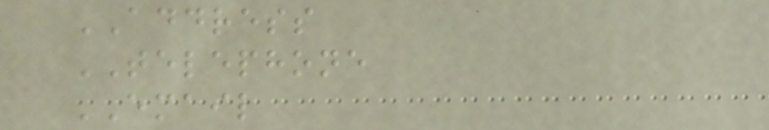ADDRESS
TELEPHONE
EMAIL
